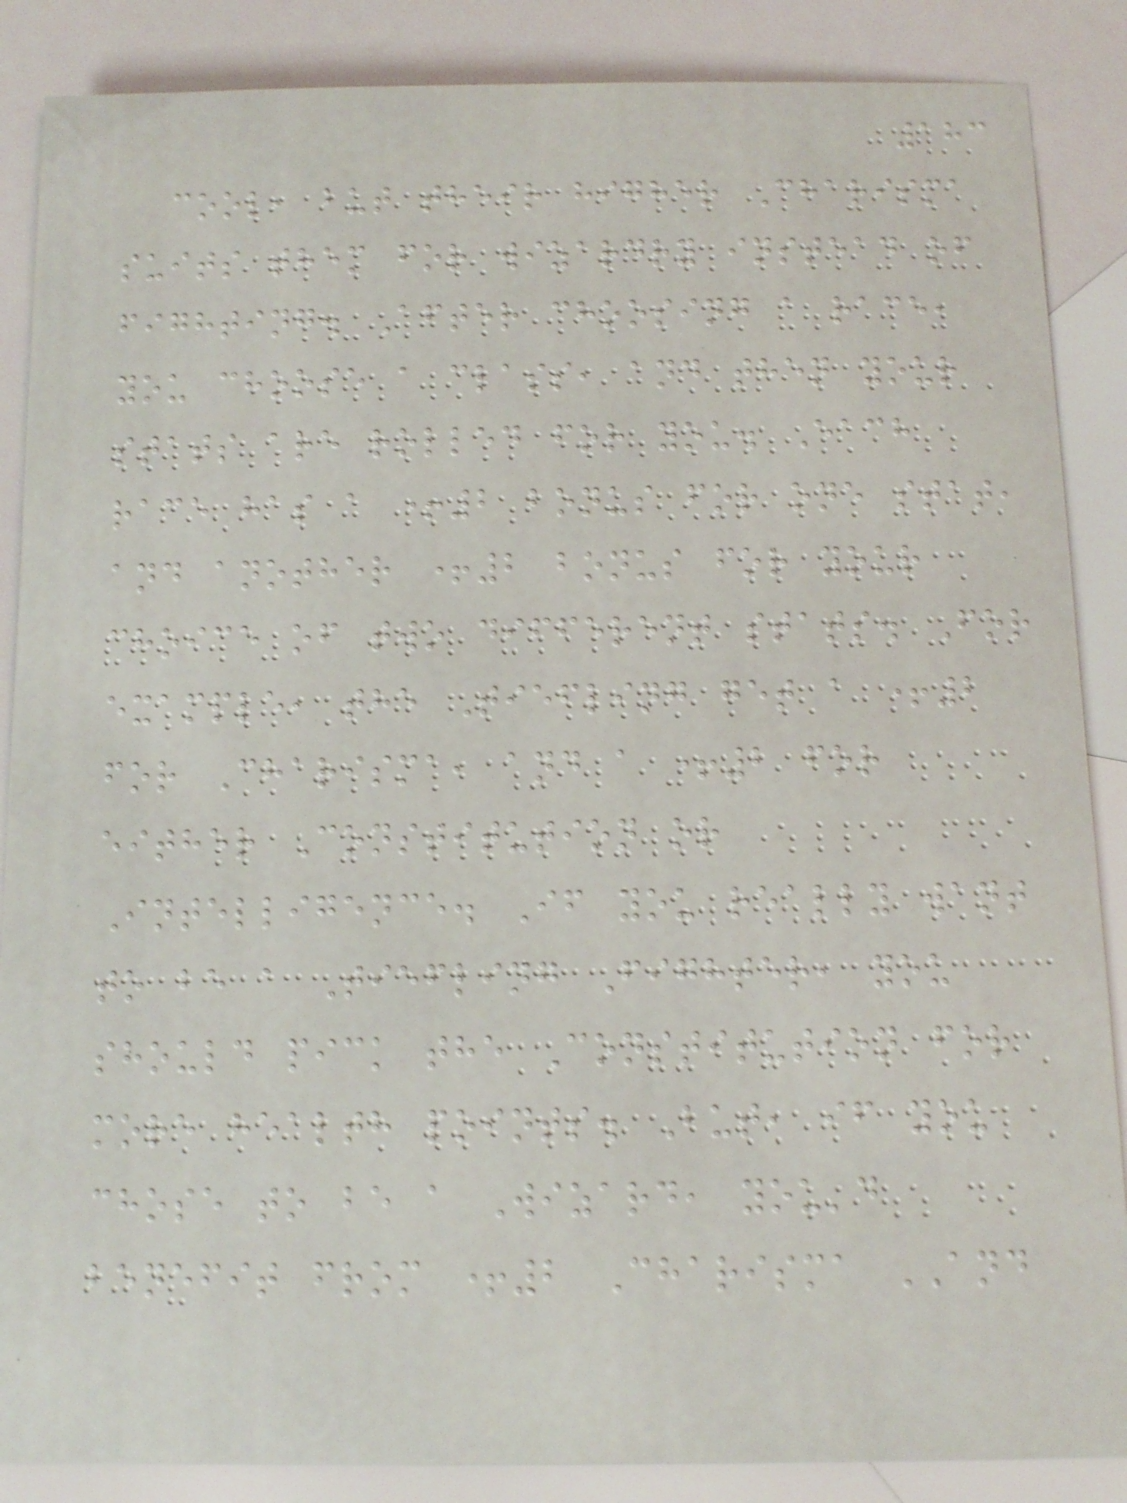183
cool, but their higher Charisma
suits them for wizardry instead of
fighting. After choosing a race,
you choose a class, and then your
stats are rolled for you. Each
race has a +2 bonus for one stat,
and another +2 bonus for your
choice of two different stats. For
example, the Tiefling get a +2
for Charisma, and a +2 for
either Constitution or
Intelligence. If you really want
to be a Tiefling Fighter, you
should pick the Constitution for
more health points. But, if you
chose to be a Wizard, you'd
benefit from +2 Charisma AND
